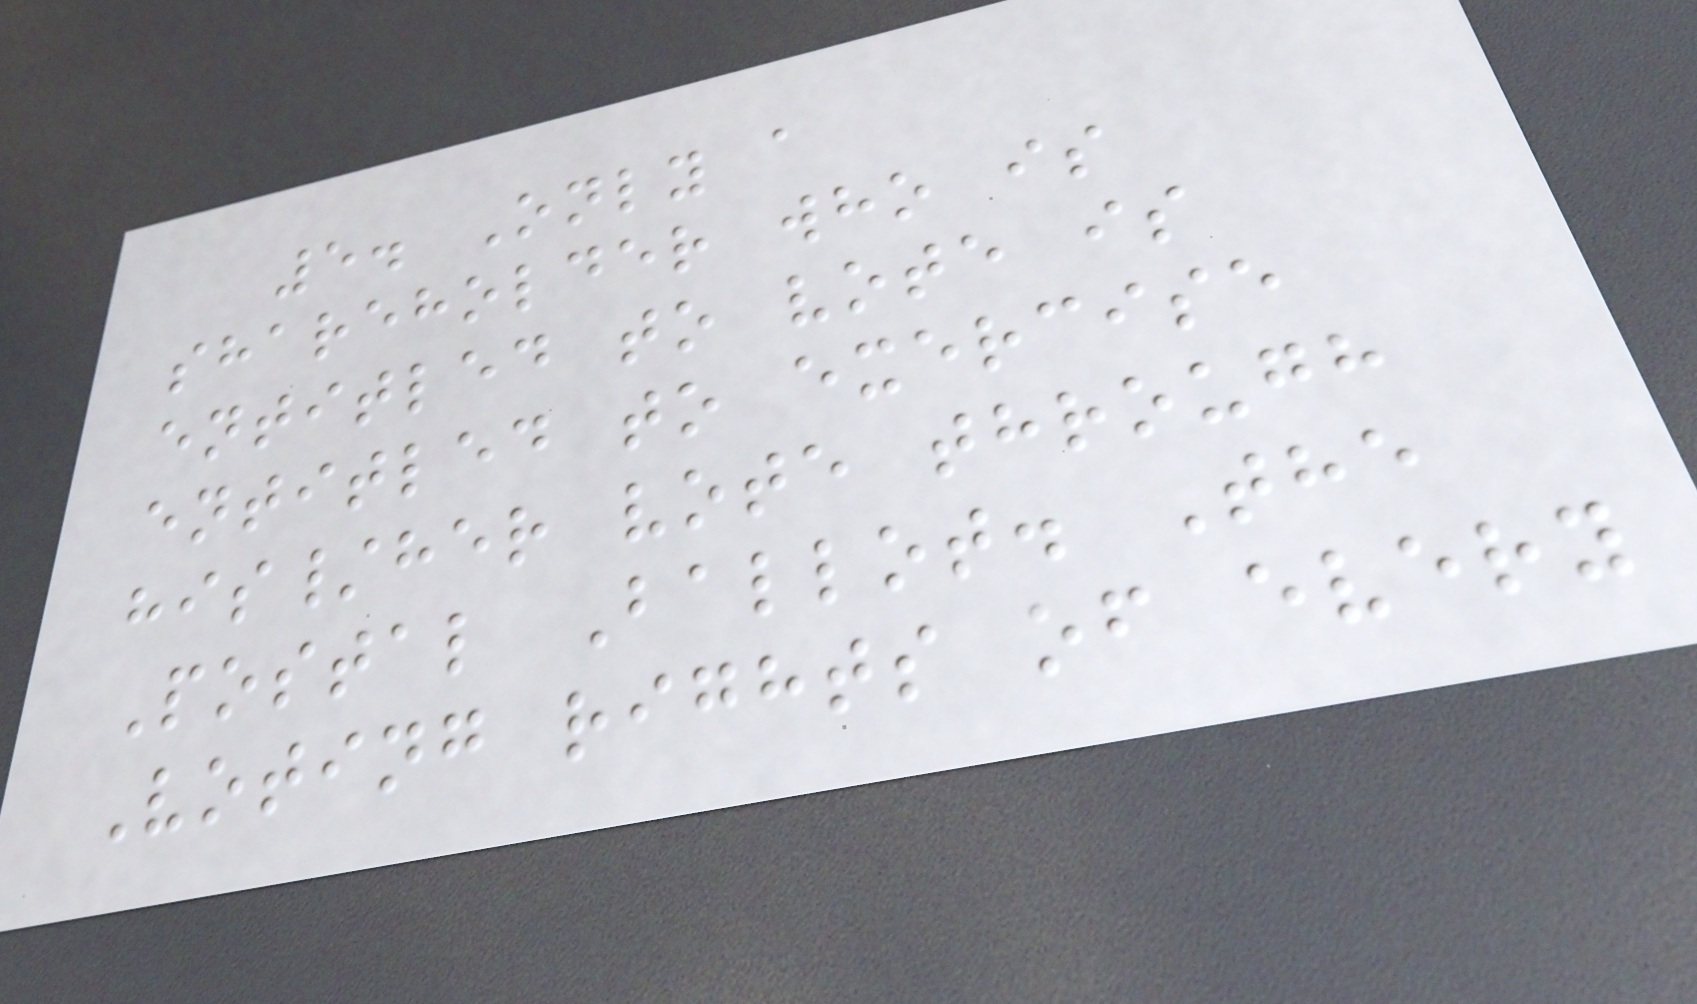5. Only a
shareholder who is
entitled to vote is
entitled to exercise
his/her vote through
Postal Ballot. The
Voting rights of every
